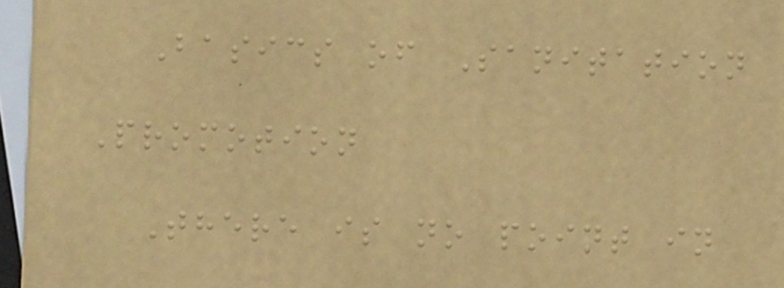Basics of Sanitation
Promotion
There is no point in
